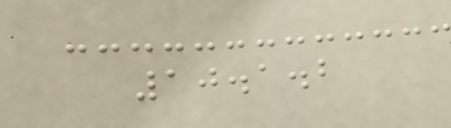10.1.2
